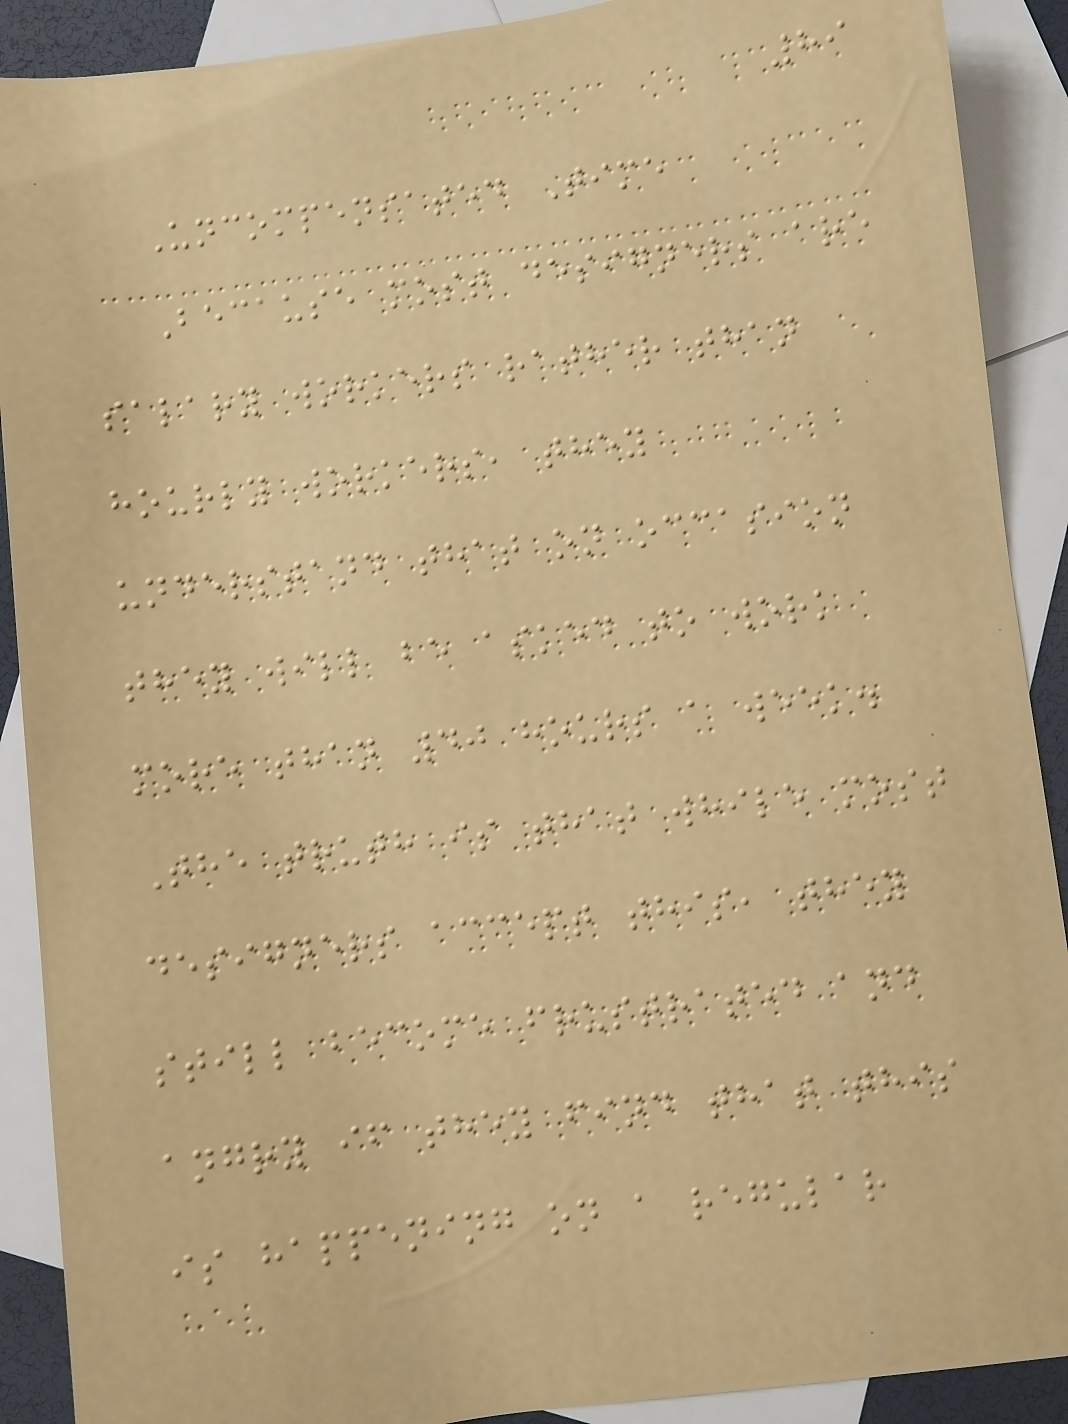89
Uncompensated Time
Because most designers are
salary workers rather than
hourly workers, they
understand that on occasion
they will be asked to work
more than 40 hours a week.
The truth is that while most
designers accept this, they
still become frustrated and
angry if they find that this
is happening on a regular
